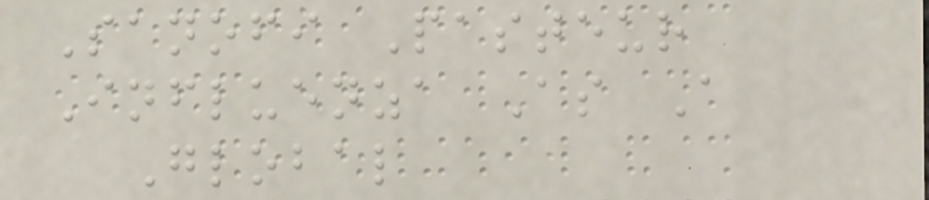Sanofi Pasteur
Influenza As A
Global
